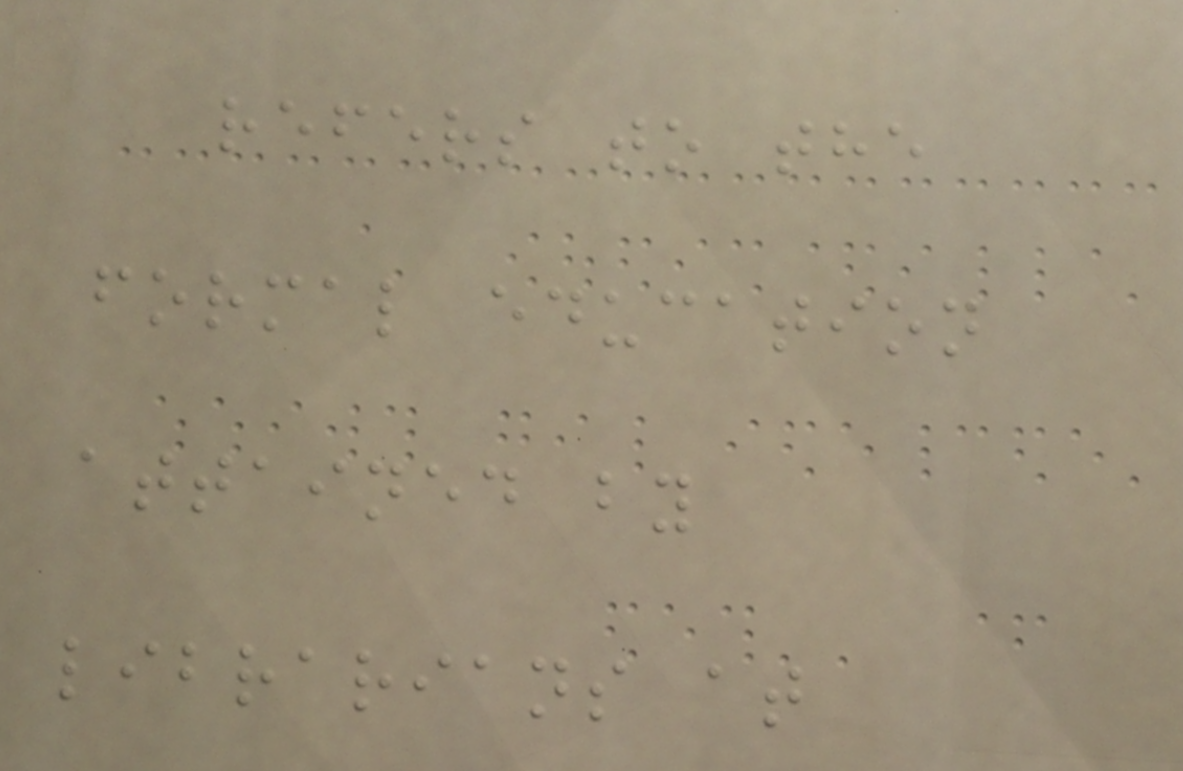refers to the
formal education
attained by
librarians at
